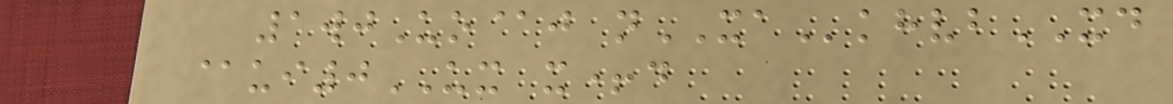1wjUo@j nXAkhvbXD
@ui0UX x+d
